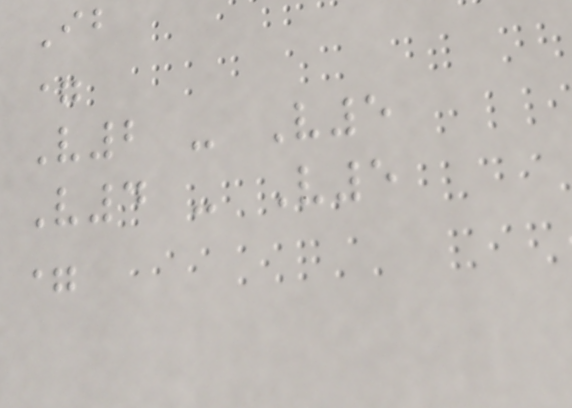Ib
=
V2 - V5
V4 - V5
=
